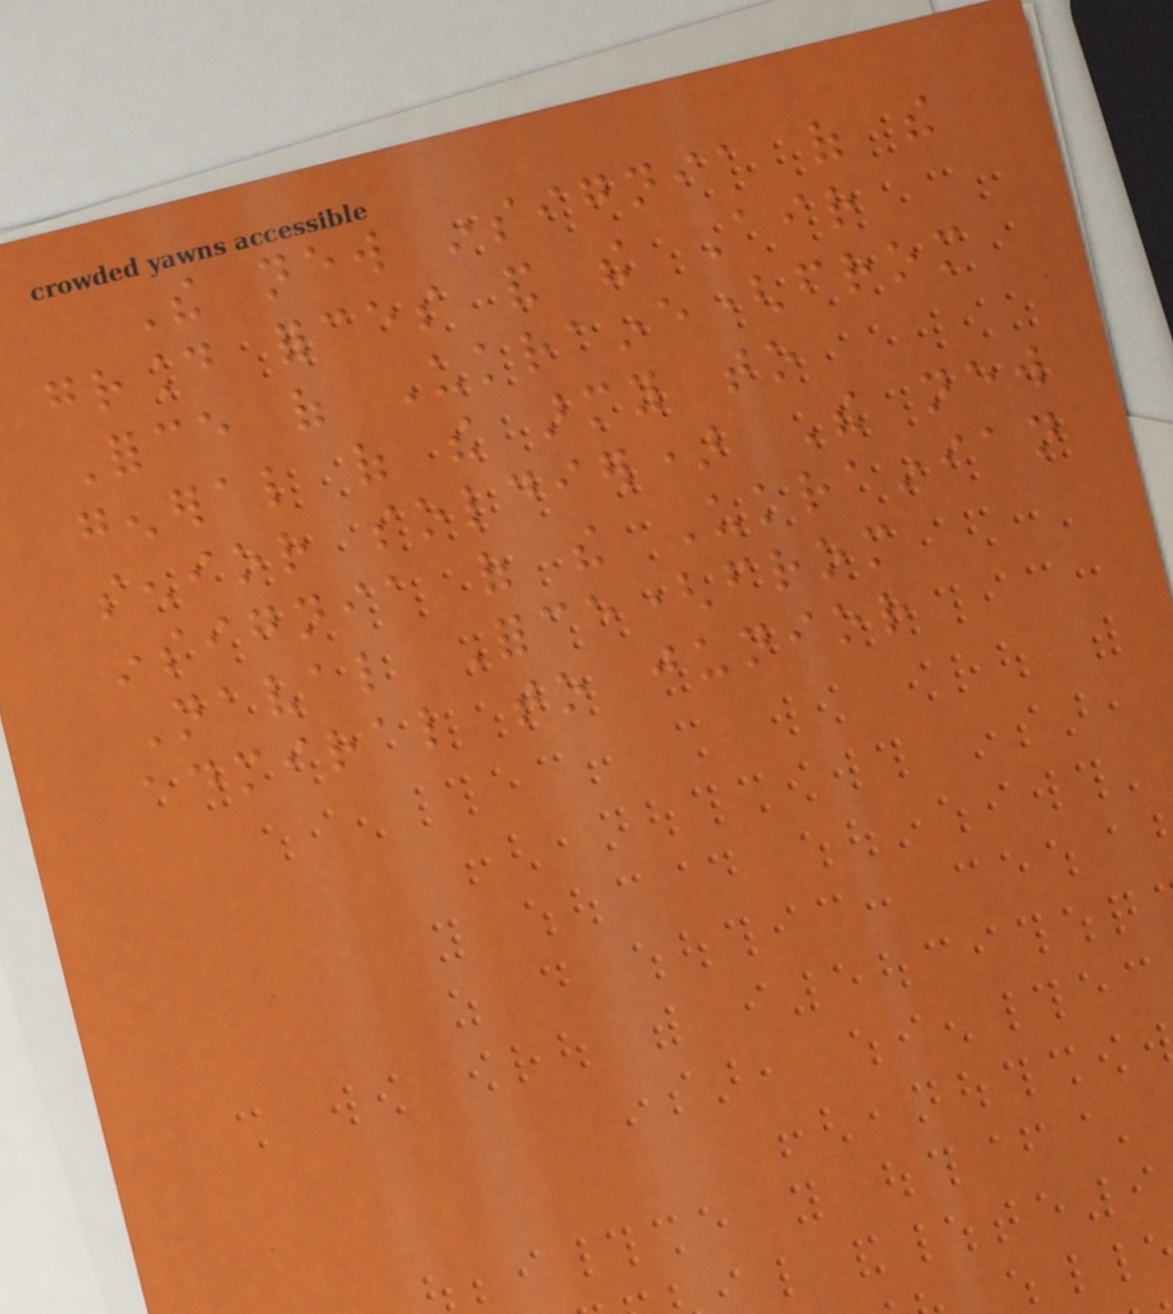The new insignia of the
ground forces and the Air
Force of Ukraine(from
general of the army to
senior soldier) The new
insignia of the Ukrainian
Naval Force(from
admiral to junior
